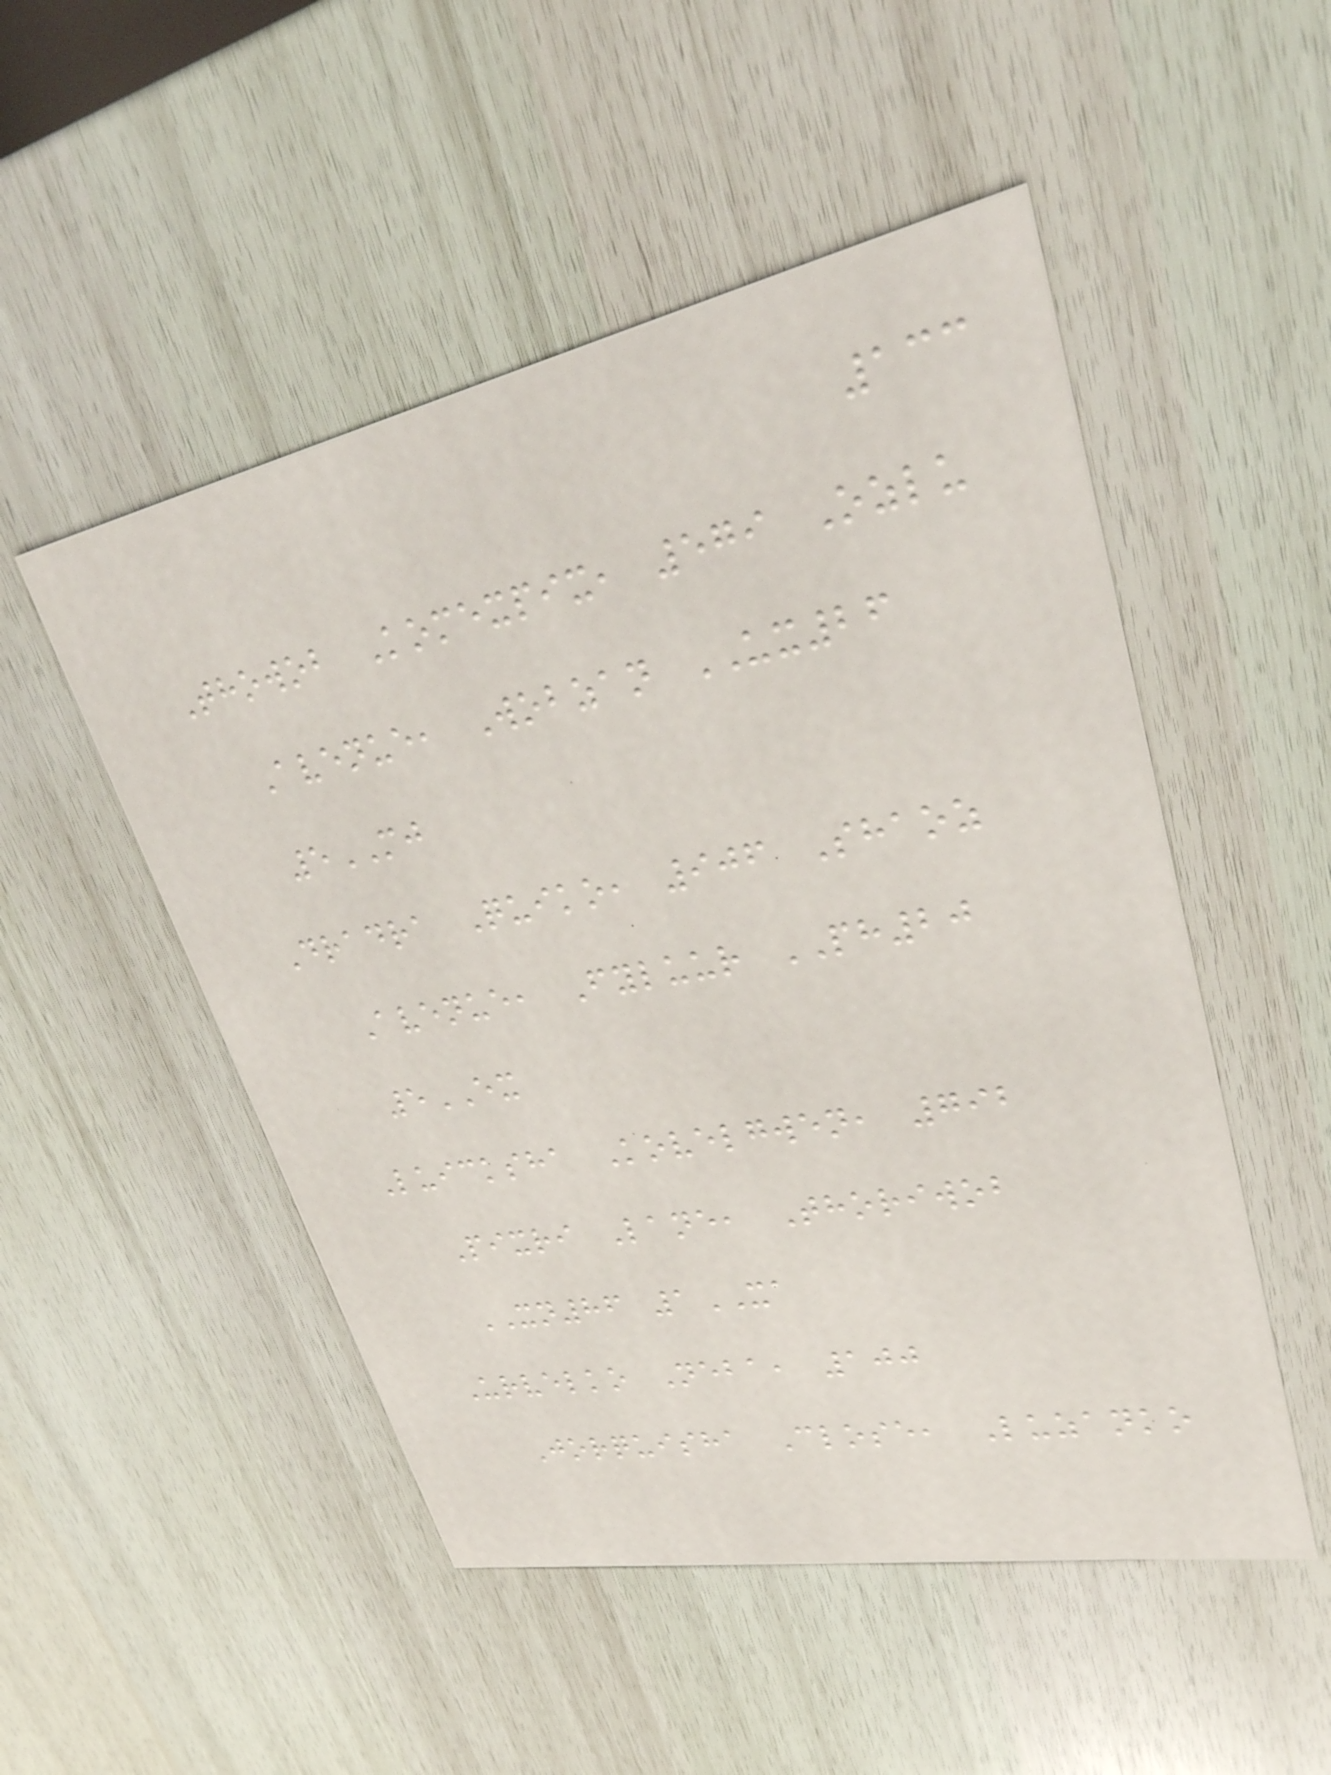133
Thowob Komexpix, 579 Ozlu
Avenue, Wobzan UX26
5MJ
Dradra Quiko, 906 Shaoz
Avenue, Fyluur PH20
5EX
Luicksha Kovelgwen, 792
Pixri Lane, Thoriwob
XN86 1XA
Urvelko Neba, 100
Jorquisha Close, Luzanko
